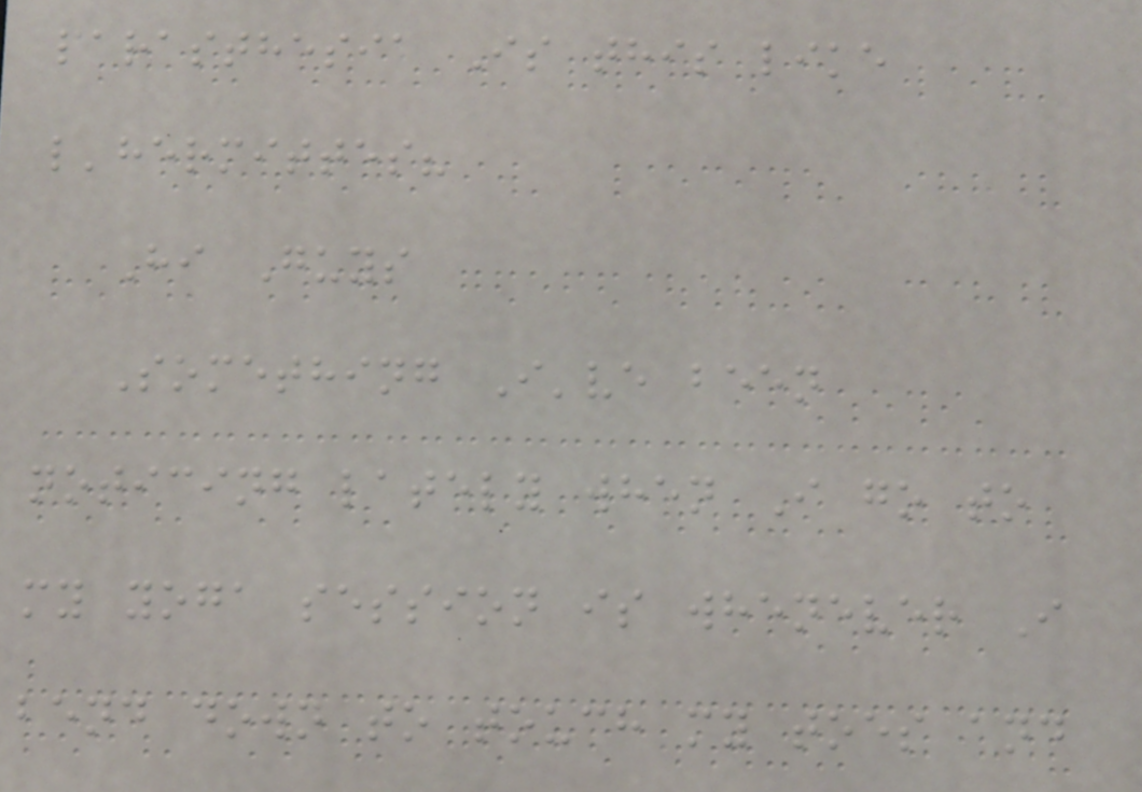parasthesia Is this like
l'hermittes?
Hi Guys
Something I've been
noticing lately when I go to
my yoga session is whenever I
bend down to touch my toes and
